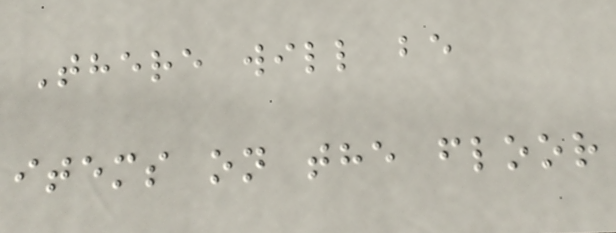There will be
items on the floor
